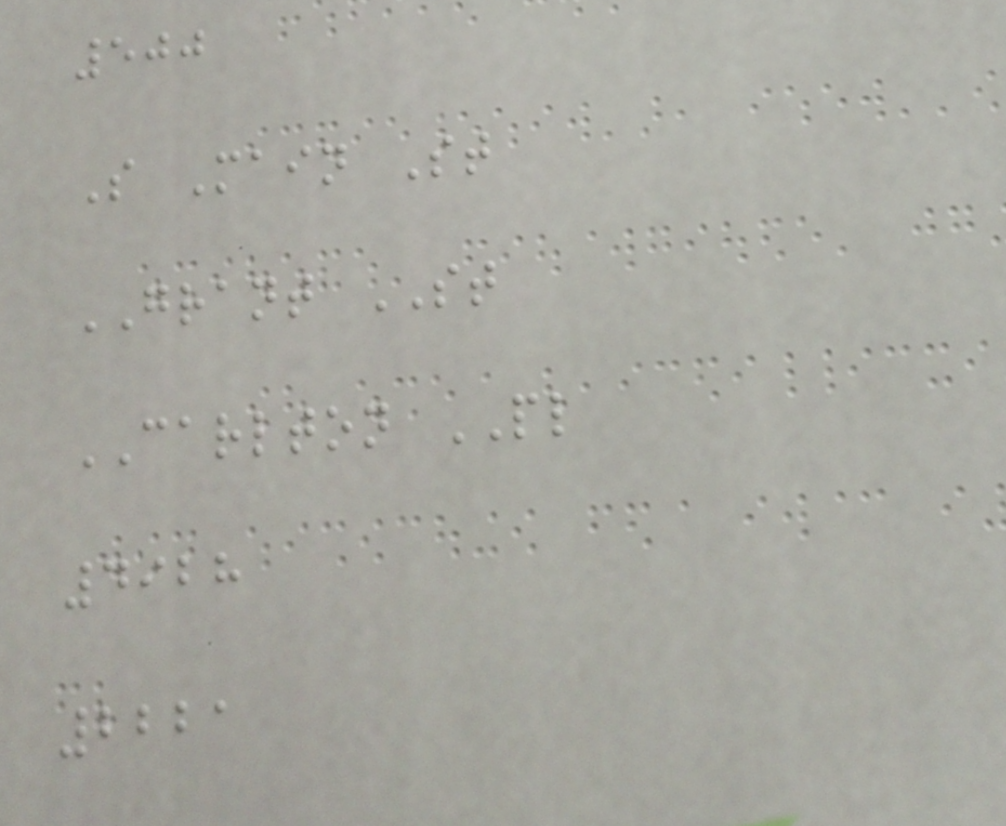500
S Main St
GRANT ST
CARLTON PL
4928
2221
